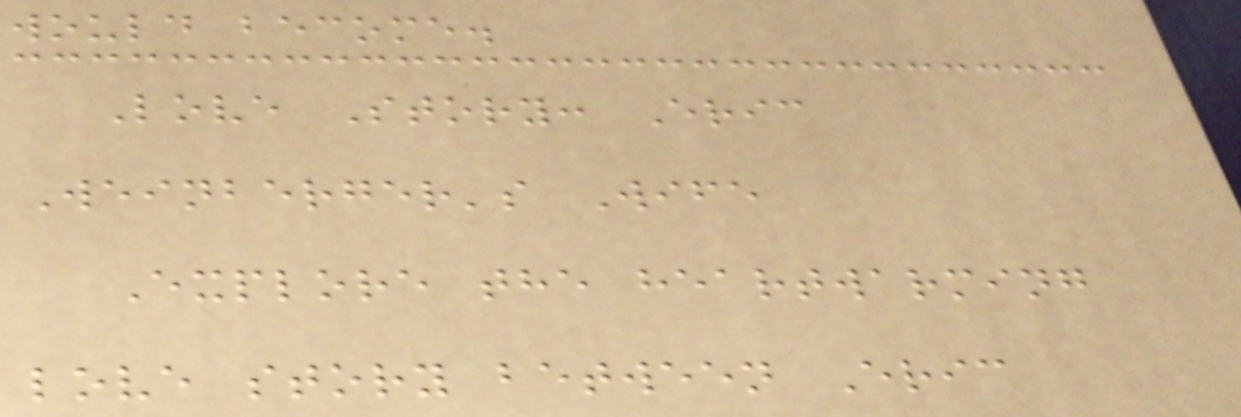would become.
Love Story: Eric
Weinberger's Wife
Explore the heartwarming
love story between Eric
